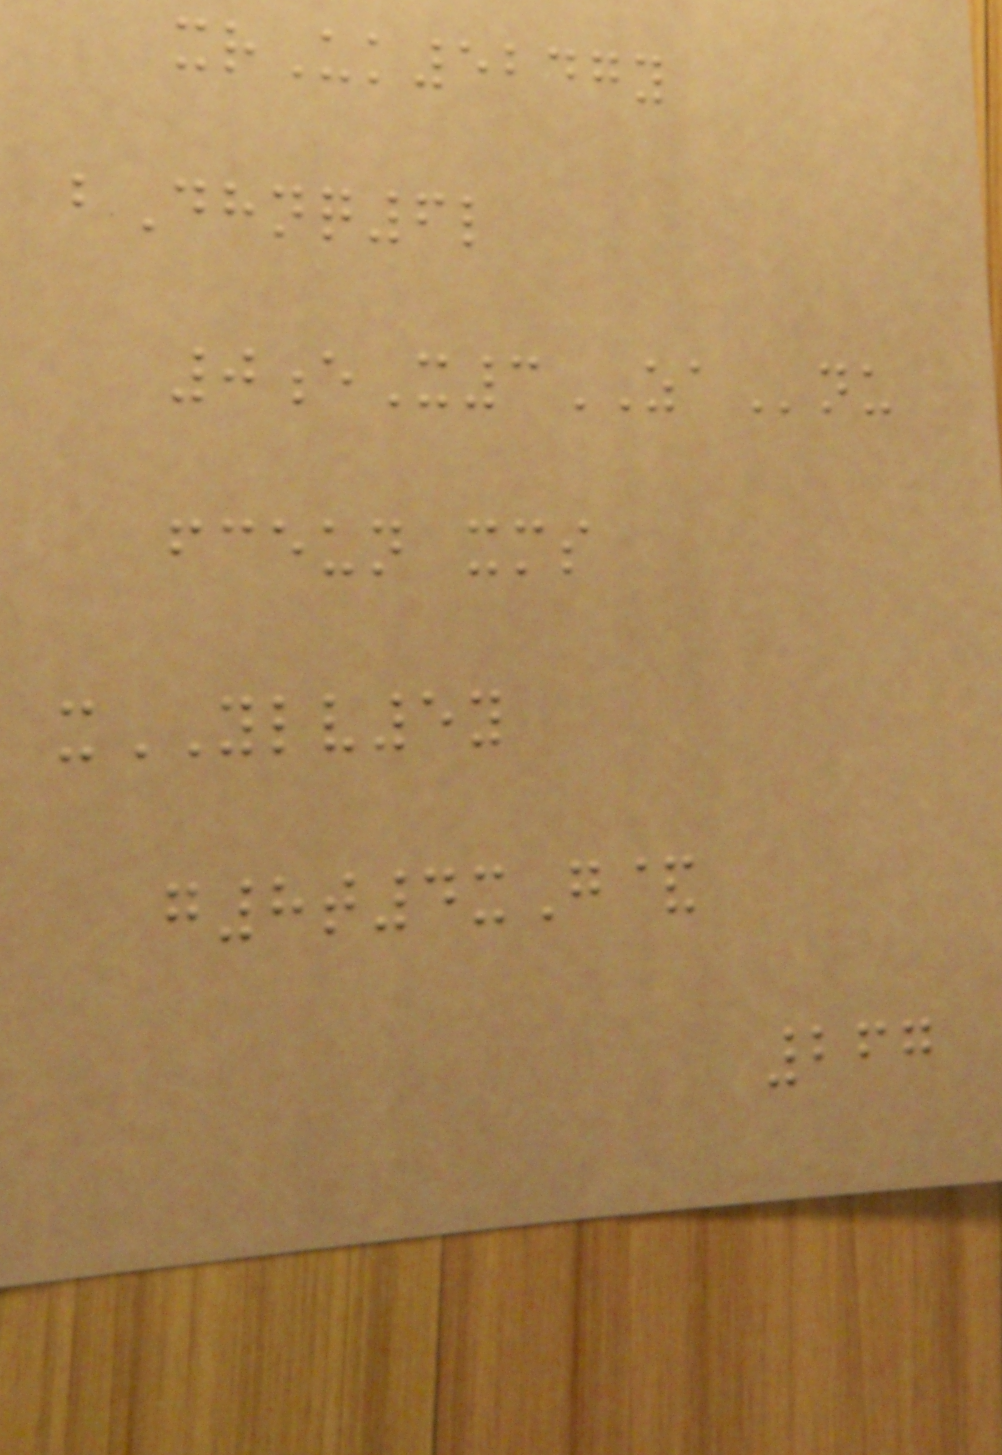xrUk5247y
bDhnq6l
0eX3ZAnu
fceun xms
xYLV5y
g8t4xG&
267
